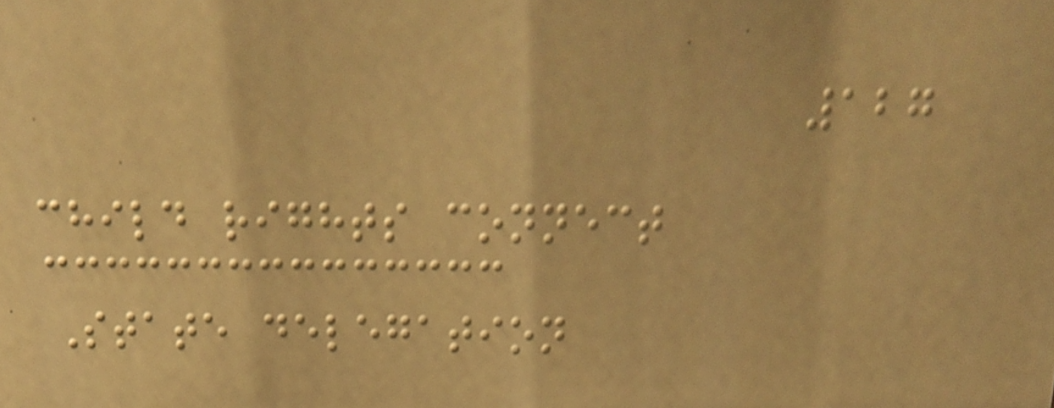127
child rights connect
State delegation
